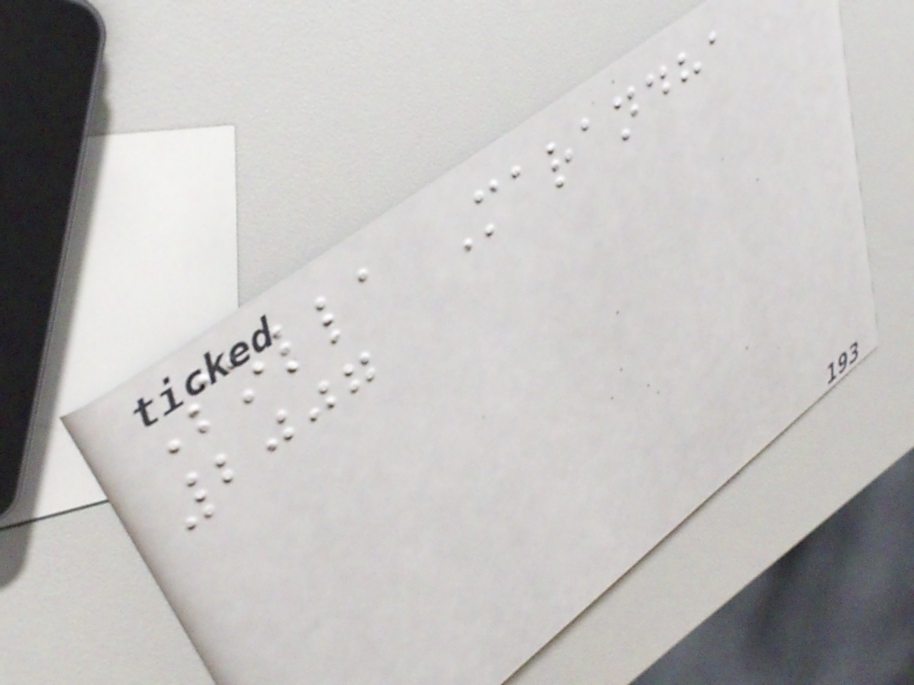Solla Marandha
2007
